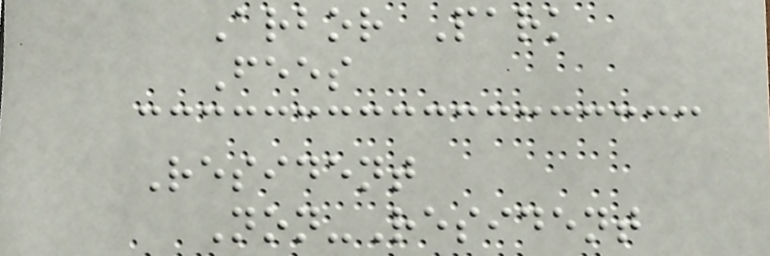Arbor Park
Fees
Resident
Non-Resident
